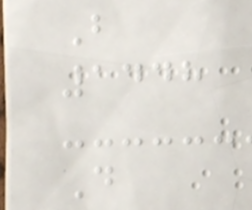B
1448
D
